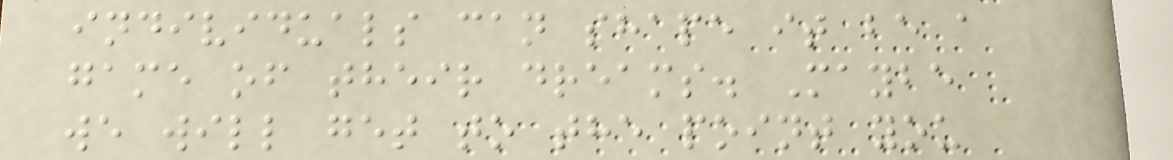individuals can shape it be a
game of their dreams. Maybe
we will get to the point you
